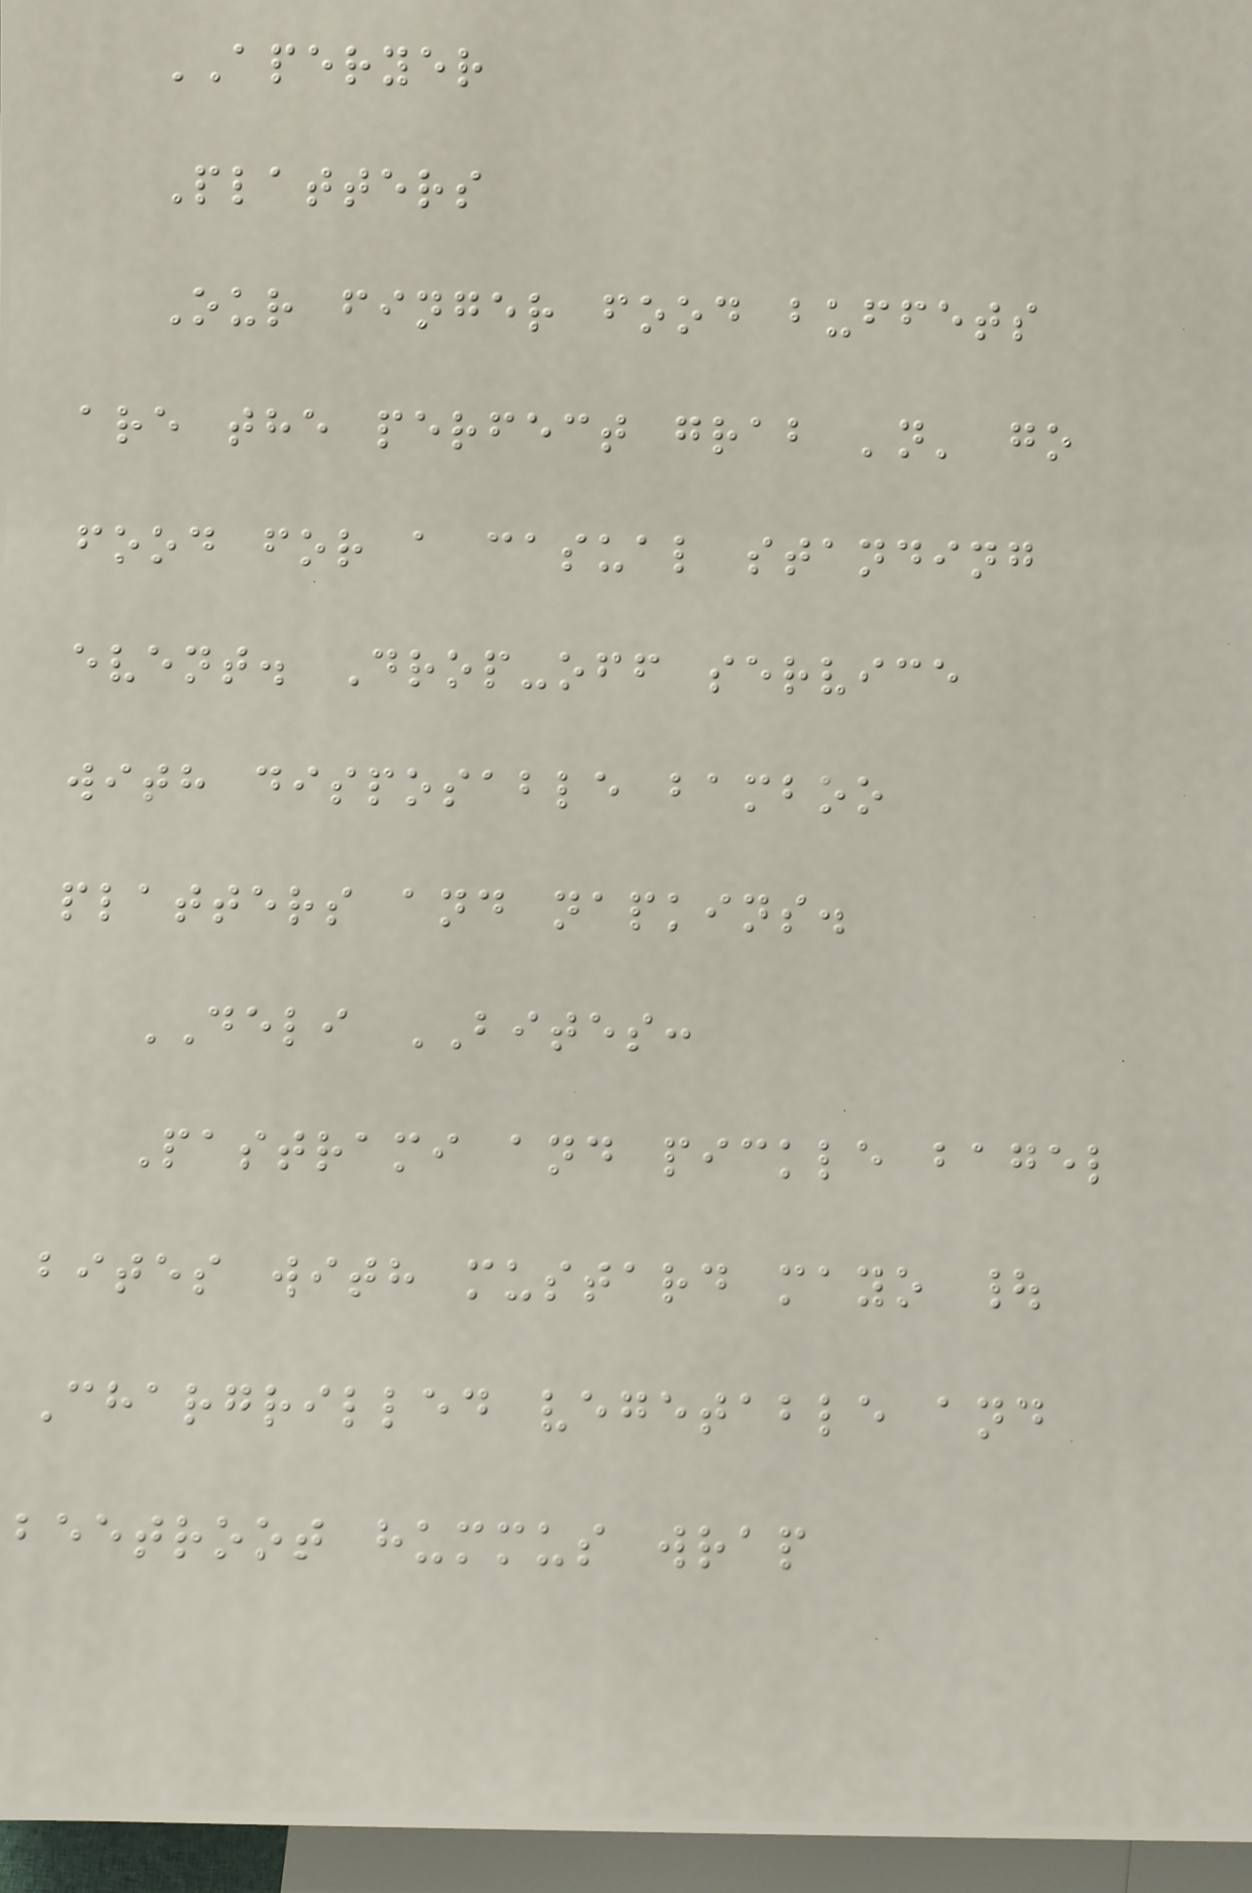APERYER
Platters
Our finger food buffets
are the perfect grab 'n' go
food for a casual standing
event. Drop-off service
with disposable bamboo
platters and napkins.
DELI BITES:
Pastrami and pickle bagel
bites with mustard mayo |
Chargrilled vegetable and
beetroot hummus wrap
